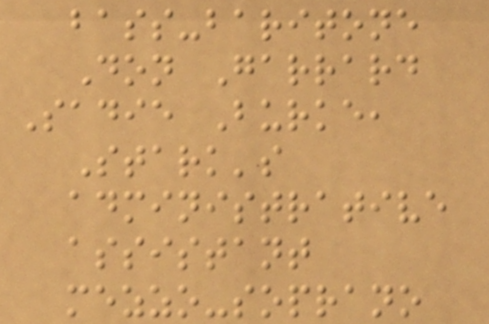bass-baritone
Don Garrard
Sadie Burke,
Stark's
administrative
assistant
mezzo-soprano
